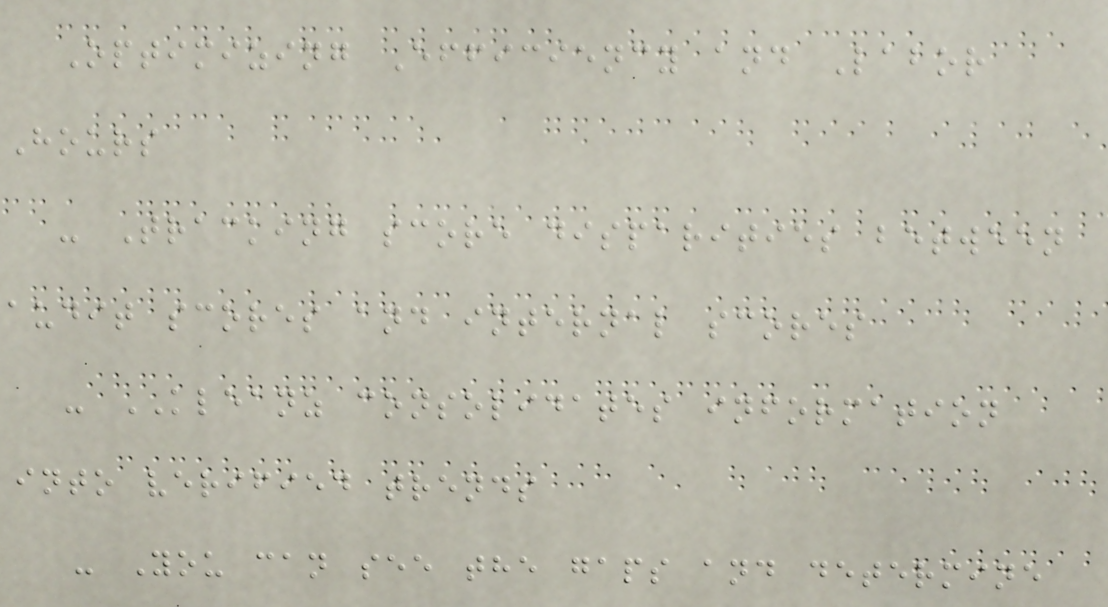Optimizing Efficiency and Labor
Hours
- Tracking score disparities between
audit scores and internal scores
- KLEANZ consolidates information
into verified trends
- You can see the gaps and determine
